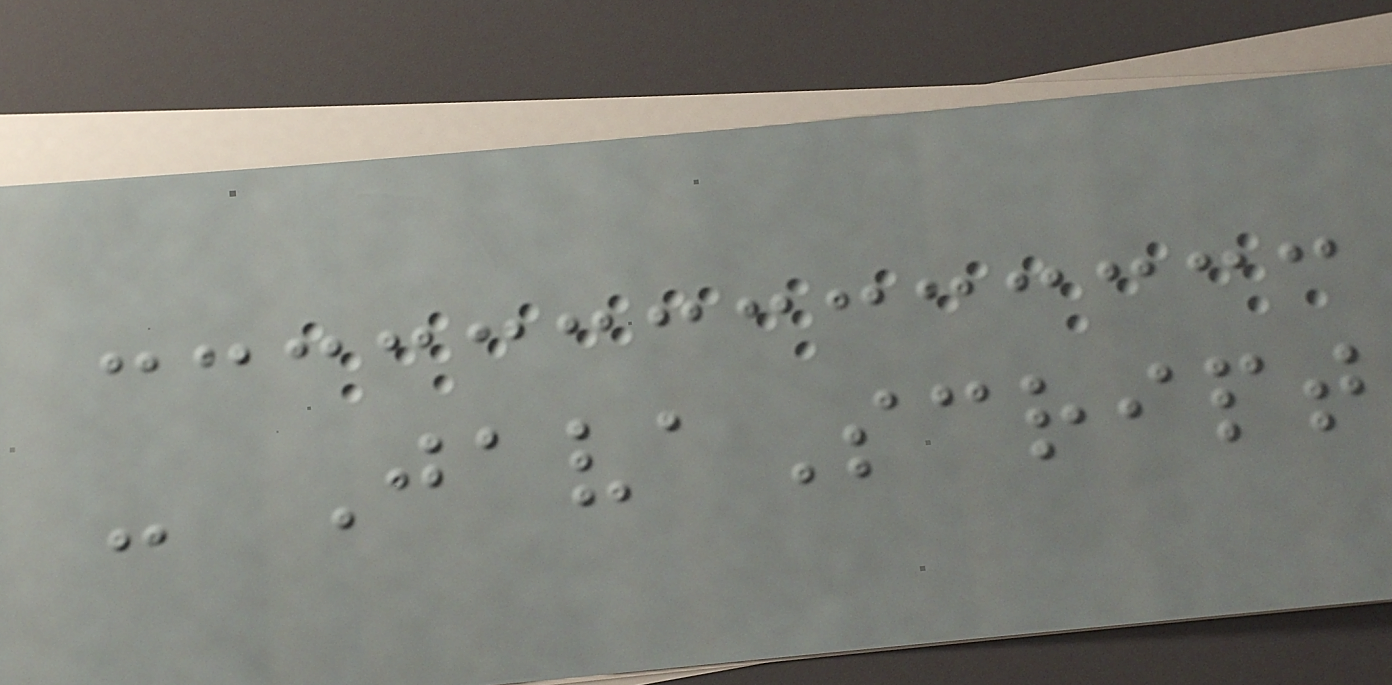- JavaScript
